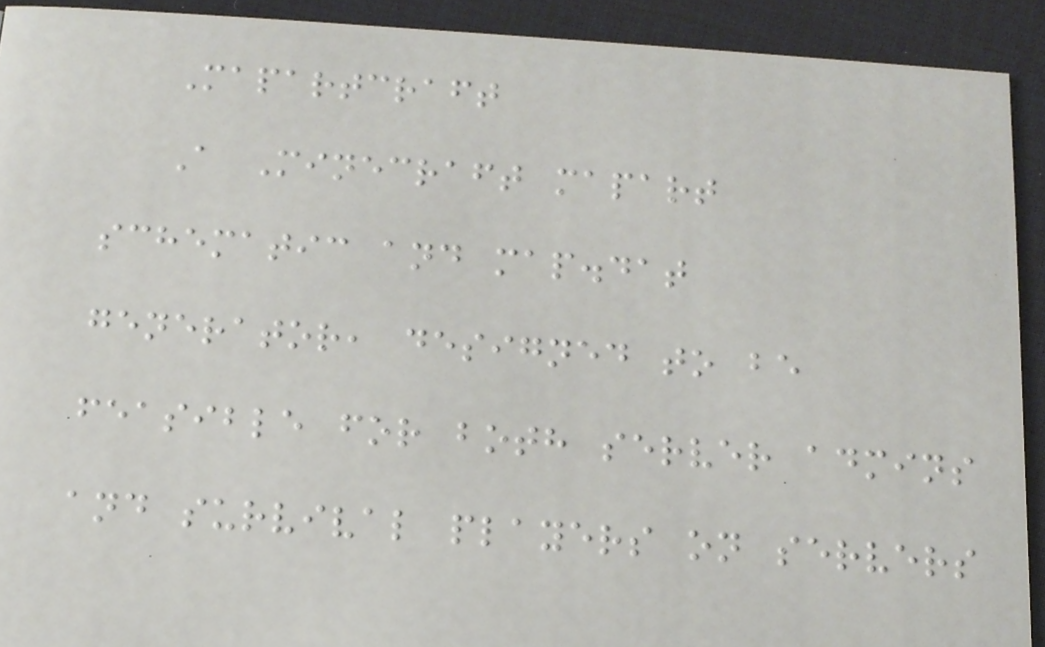Mapartcraft
A Minecraft mapart
schematic and map.dat
generator, designed to be
feasible for both server admins
and survival players on servers
